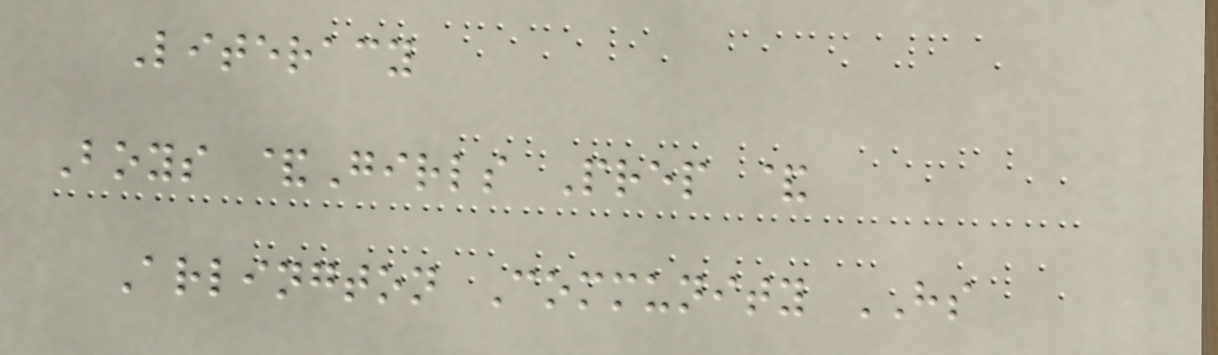Literacy
Boys &Girls Prep &
Arlington Community HS
